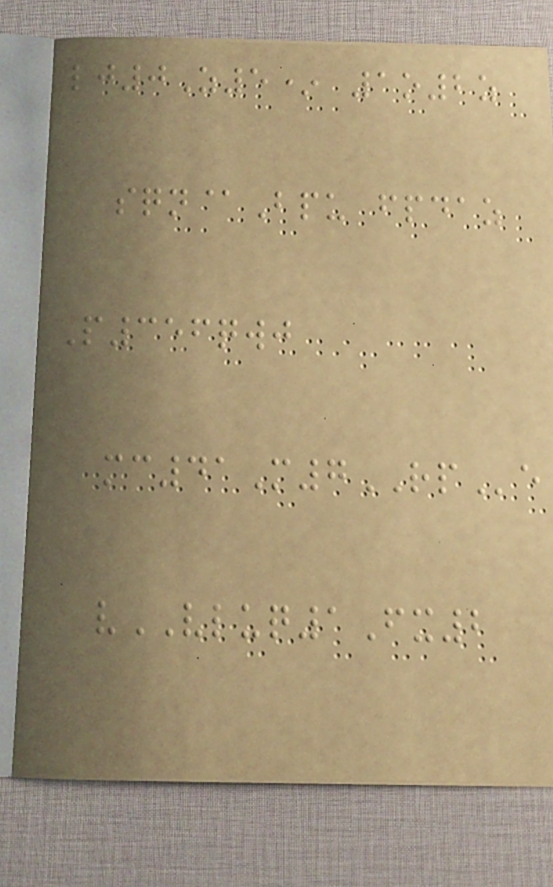lj0Z5* 1o2z
sqn@Bpu fpdaz
P356qwj
mc41M7RPe
vVLUQ1Fx2
